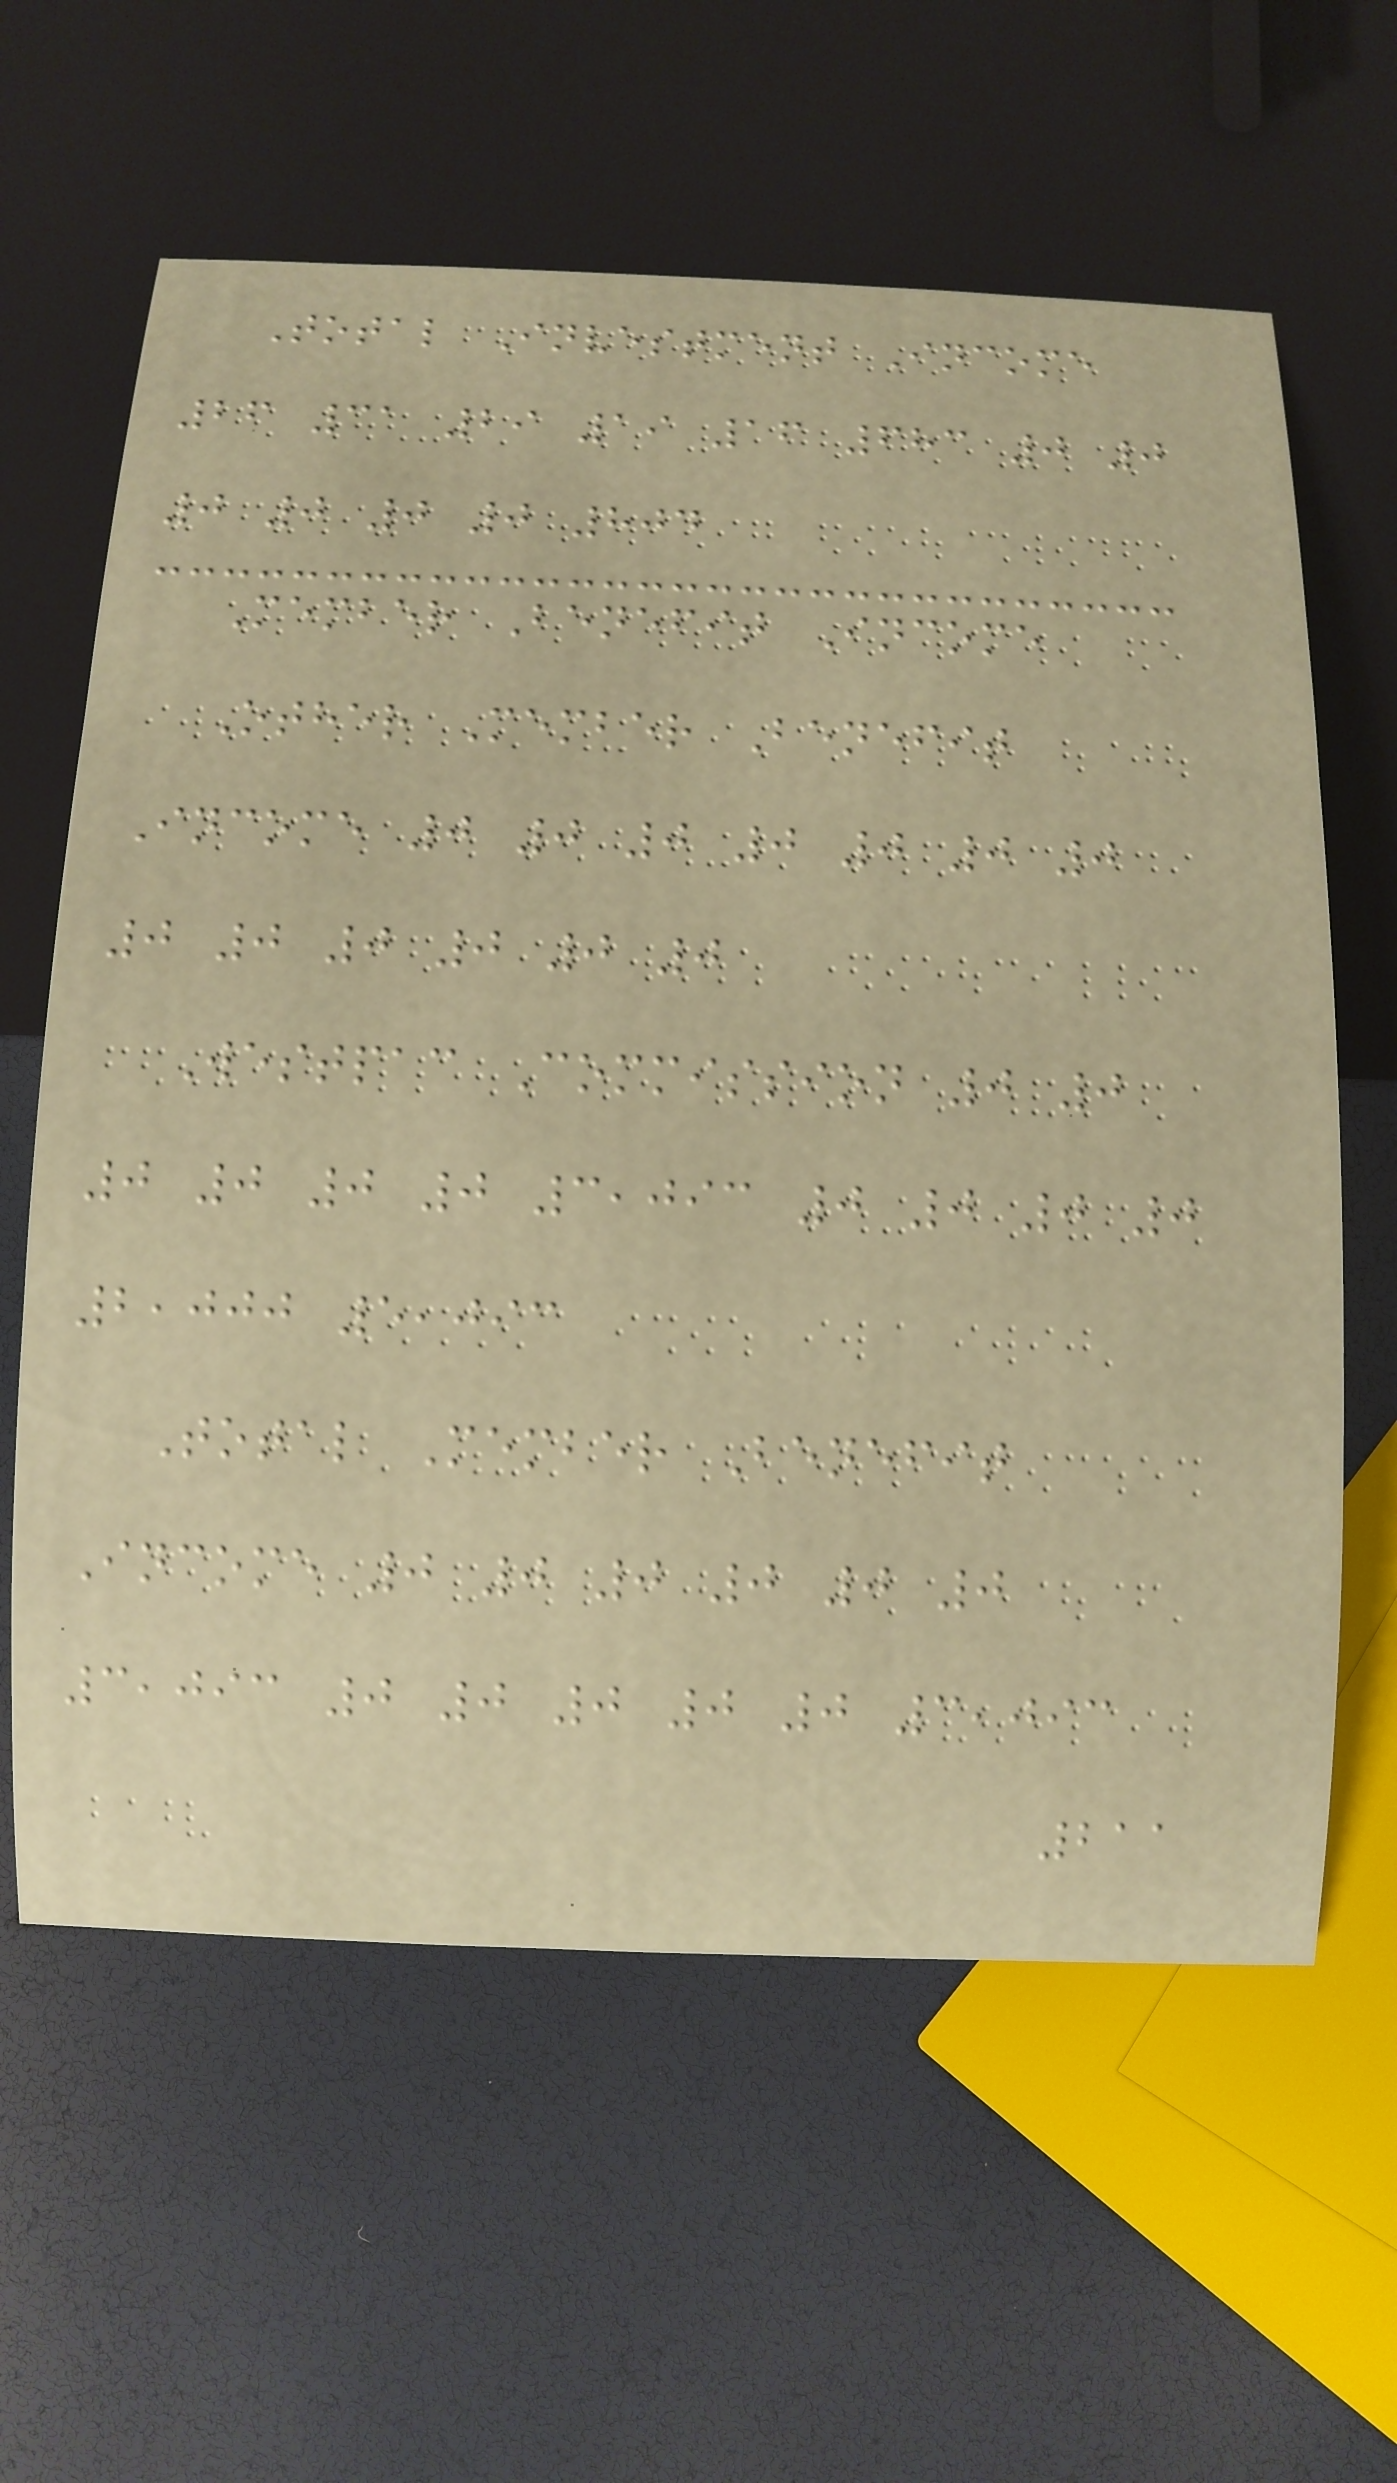Total Investment Income
26 31 29 19 16 683 0 0
0 0 0 0 804
Member Benefit Income
Other Member Benefit
Income 0 0 0 0 0 0 0
0 0 0 0 0 0
Westpac Commission 0 0
0 0 0 0 3,093 0 0 0 0
2,000 5,093
Total Member Benefit
Income 0 0 0 0 0 0
3,093 0 0 0 0 0 3,093
211
